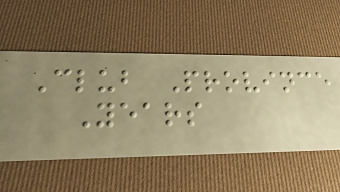Club Province
Years
